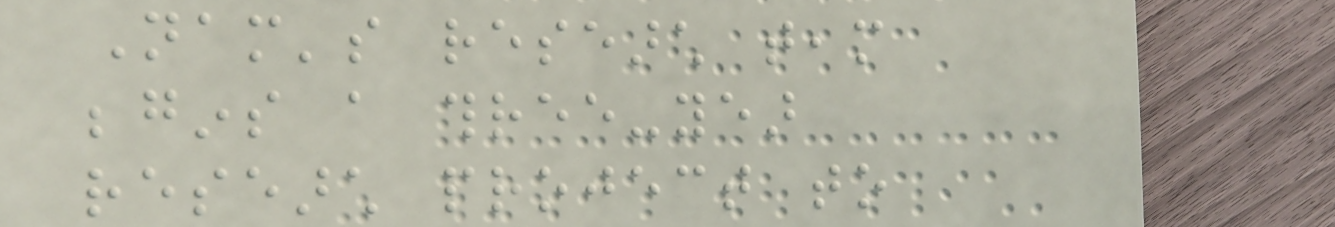Nam's research team
begins a three-year
research project to
